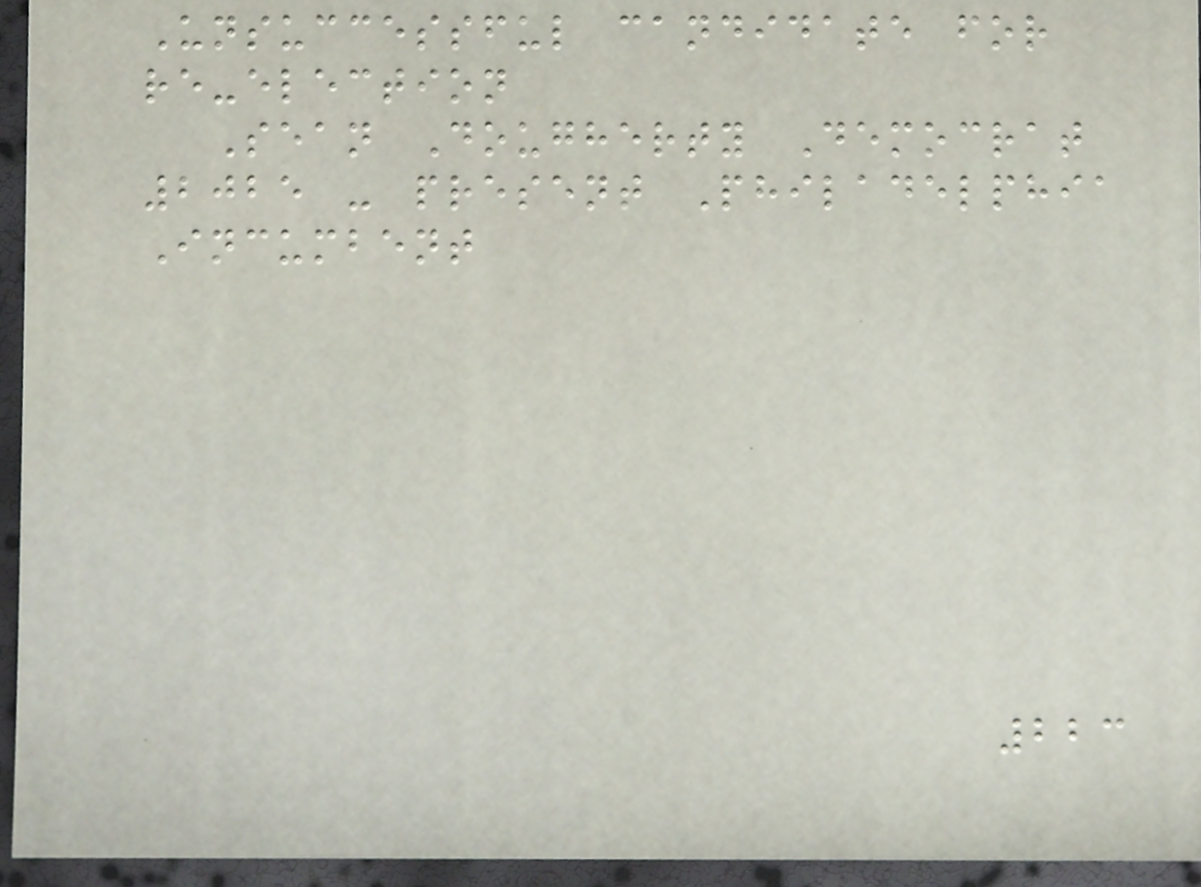Unsuccessful candidate for
re-election
Sean Dougherty Democrat
2025 - present Philadelphia
Incumbent
223
